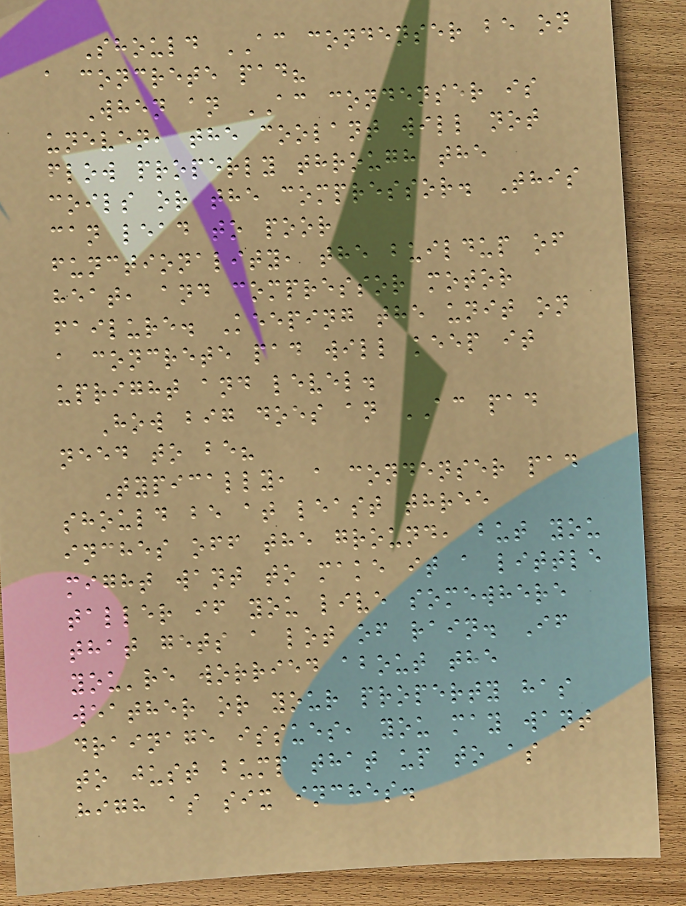Should AC condenser be on
a concrete pad?
When an AC condenser is
uneven, the coolant will not
flow properly through the
coils or the compressor. This
can lead to poor
functionality, the buildup of
heat, and compressor motor
failure. Keeping the unit on
a concrete pad will keep it
upright and level.
How big does an AC pad
need to be?
Typically, a condenser pad
should be at least three
inches off the ground, but you
might want to make it a little
taller if you live somewhere
that gets a lot of rain. If
you're worried about the
weather or your property has
drainage issues, you may want
to just bump that up to as
high as six inches.
